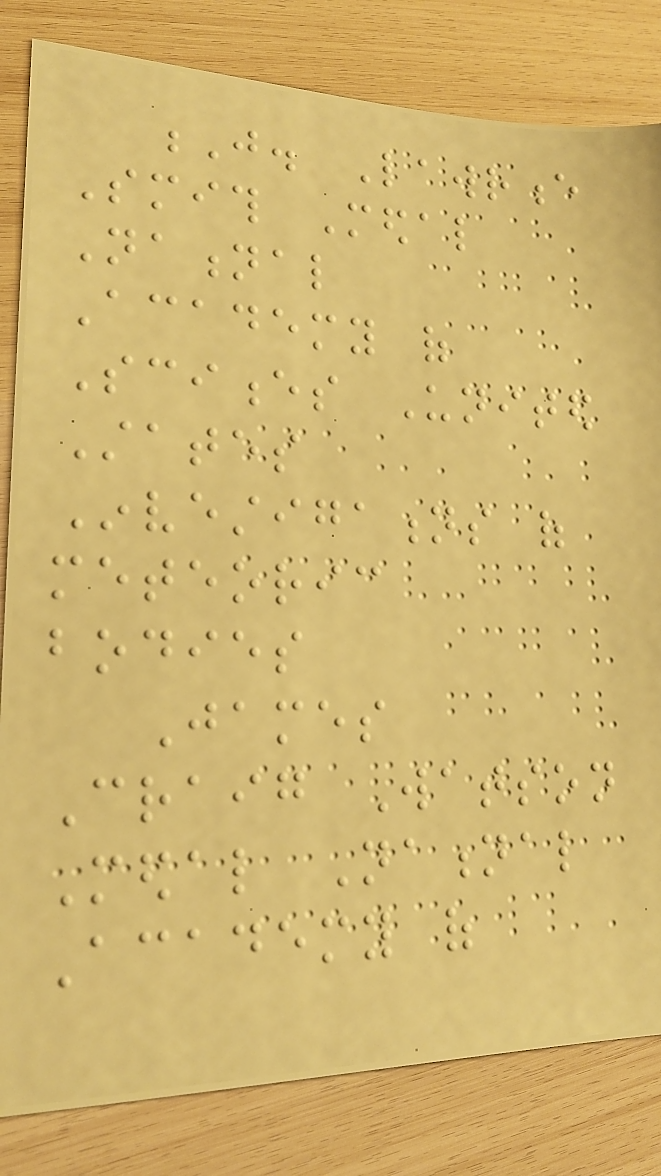J. Lawrence
Smith Medal
National
Academy of
Sciences United
States
Investigations of
meteoric
bodies
James
Craig Watson
Medal National
Academy of
